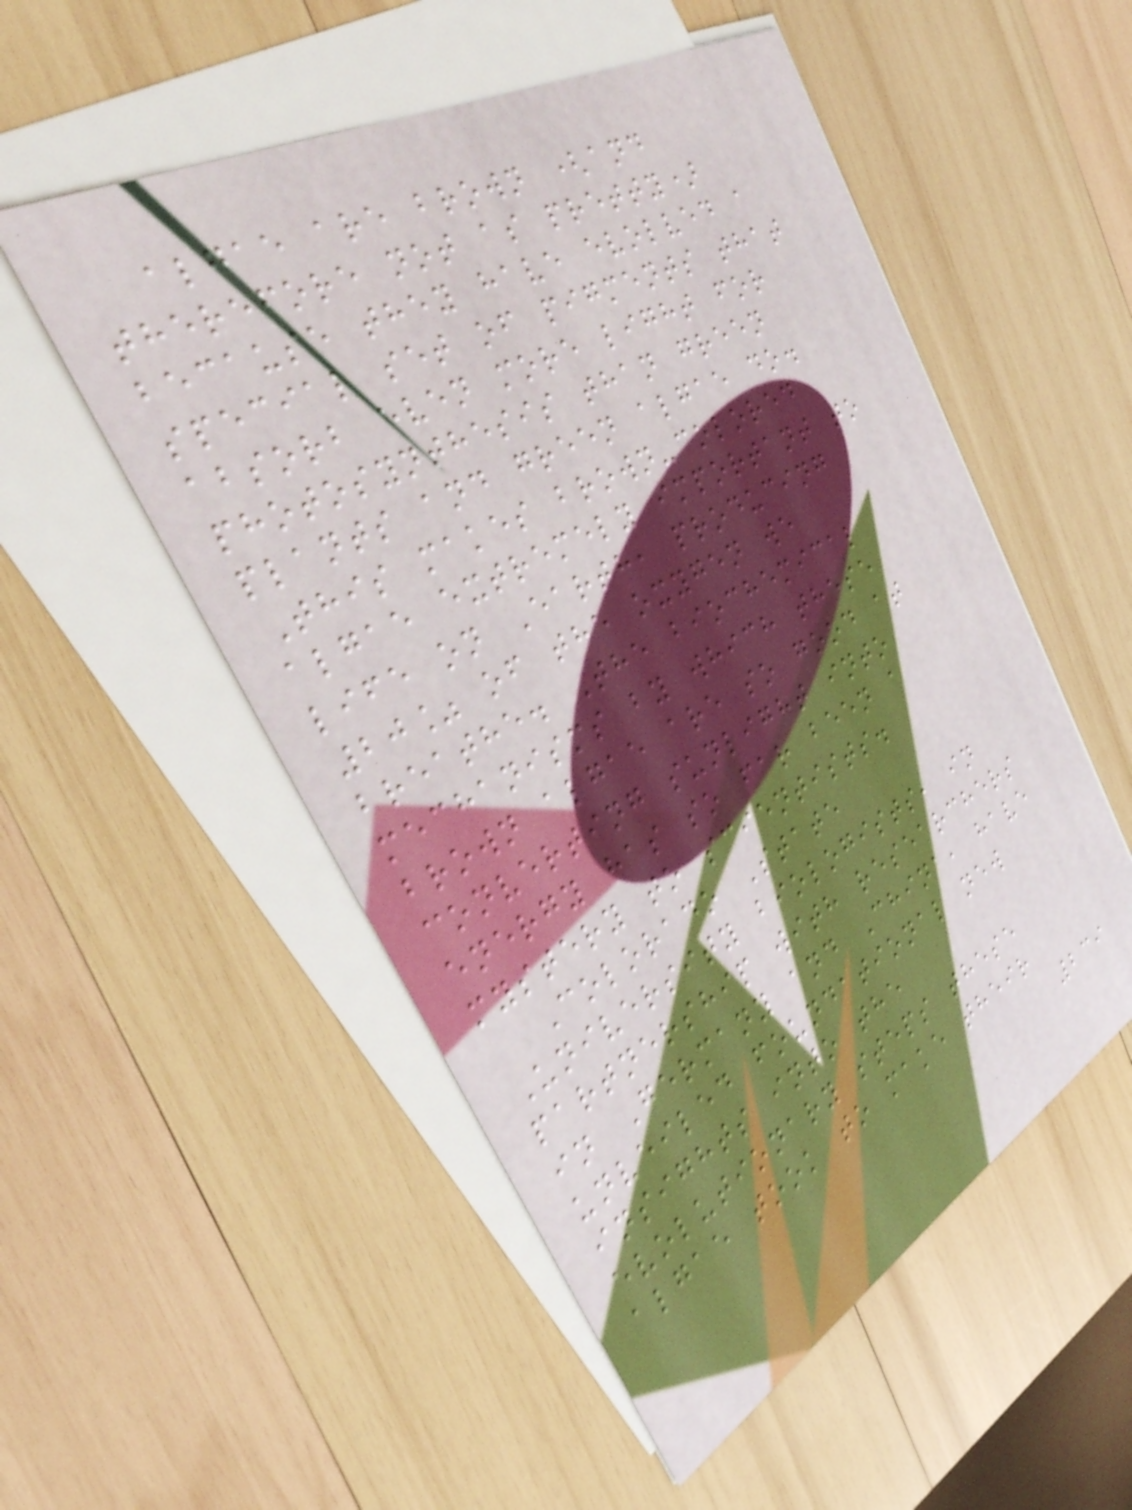algae are brown (and
therefore not as pretty)
because they have evolved a
special set of pigments that
absorb even more light for
photosynthesis than green
plants and green algae do.
This makes brown-colored
algae extremely important to
life on Earth, producing
20% of the oxygen we
breathe. The biochemical
mechanisms by which these
brown algae are so good at
converting sunlight into
energy has so far been a
mystery to scientists.
Colorado State
University biologists, in
partnership with researchers
in Germany and China, have
unveiled foundational new
insights into the
evolutionary steps these
algae took to make their
239
